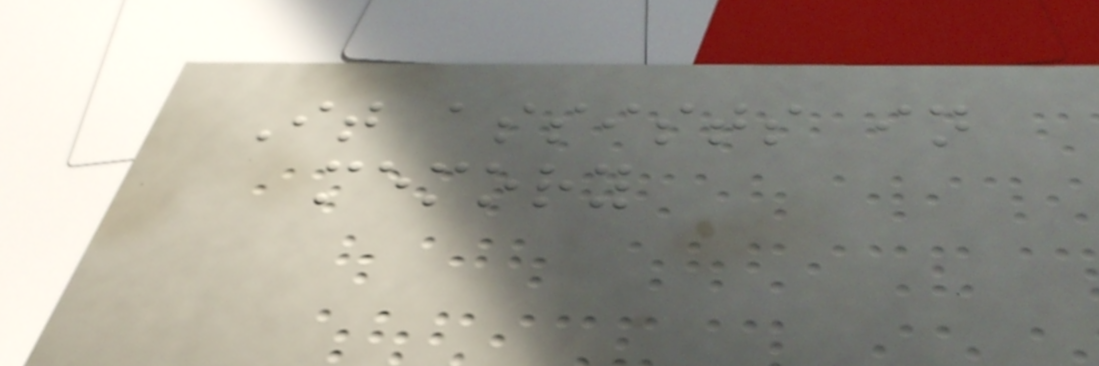It assists in
memory
